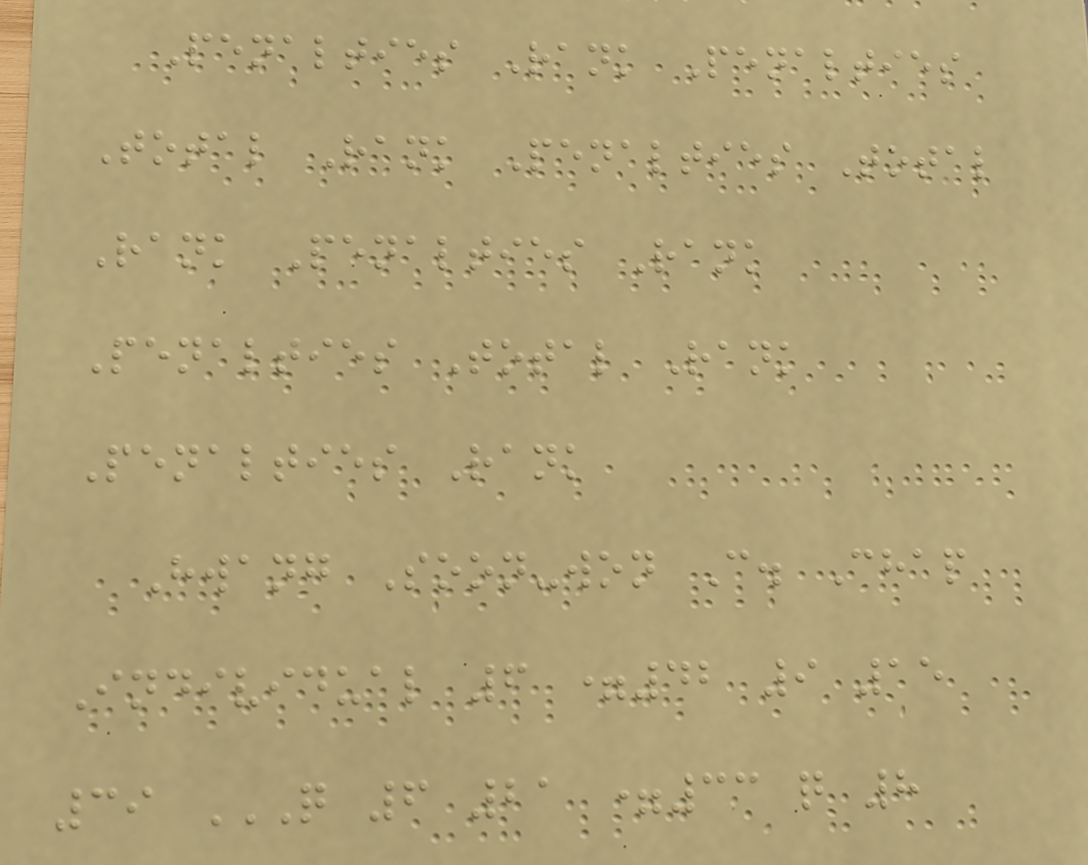Penalties Rank Penalties
Total Rank Penalties Total
Rank Penalties Rank
Penalties Total Rank
Penalties Rank
Hwang Soon-won C. Chap
Individual 6 =42 9 15
39 Q 6 21 =33 Q 8
